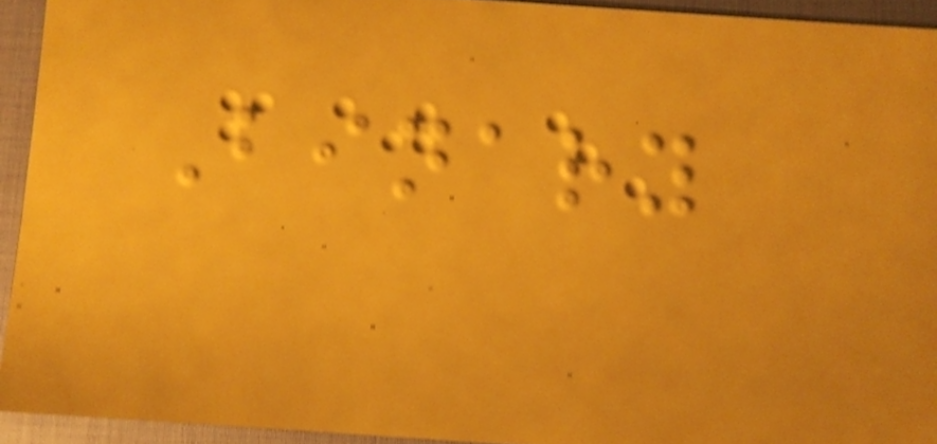Binary
